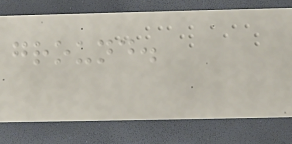ground.
